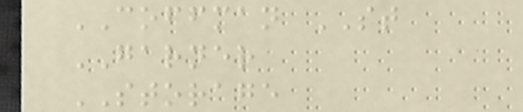COFFMAN ST
GARNER
STORAGE
